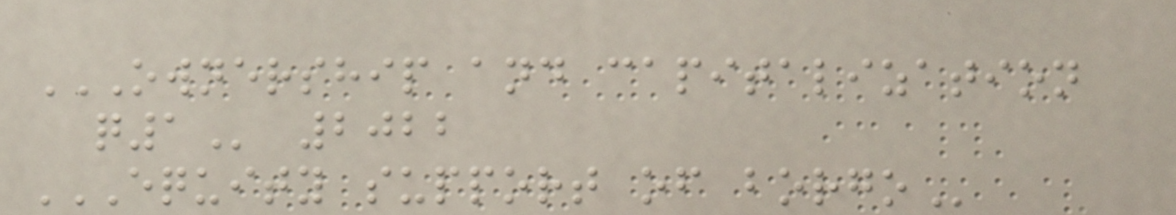OWNERSHIP AND CAPITALIZATION
Q1 2022
EQUITY SUPPORT OF BORGO
